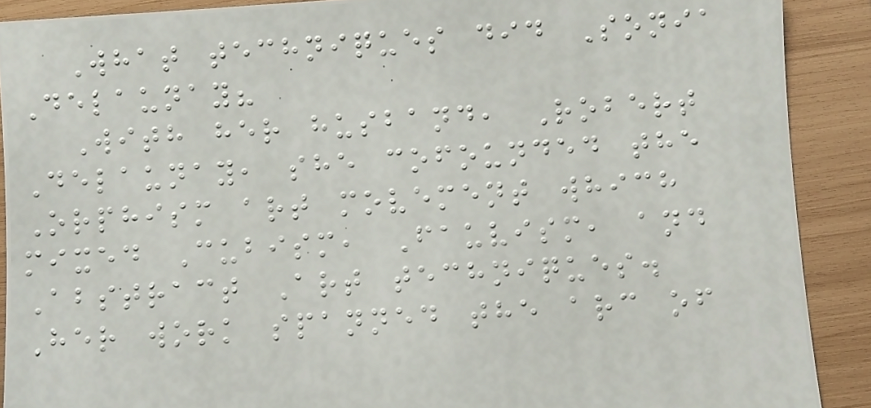What techniques did Sonia
Delaunay?
With her husband, Robert
Delaunay, she cofounded the
Orphism art movement which
mixed Cubism, Fauvism, and
Abstract Art techniques.
Her work spanned the arc of
